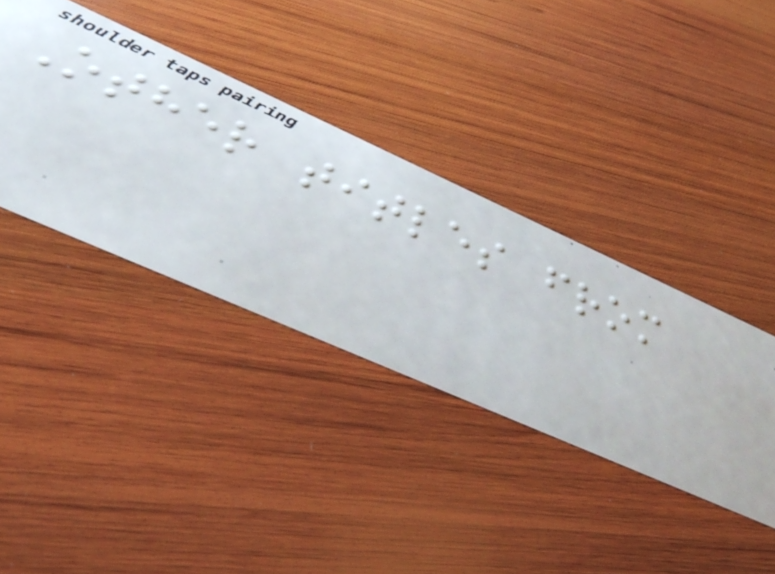Other titles from
